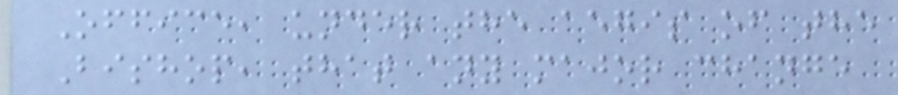Office, under the aegis of the
Bishop, that any major change
